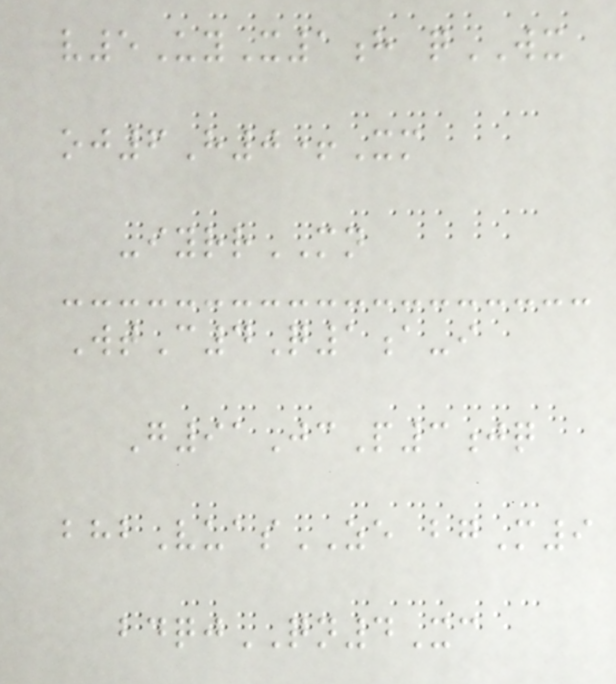v5UyX1h qWX
oj6H0+Xm
-iyrrMN
WtC4Q1a-i
G91JcP3jq
bhbVuasZE bgM9
bdqjQN4Xc
